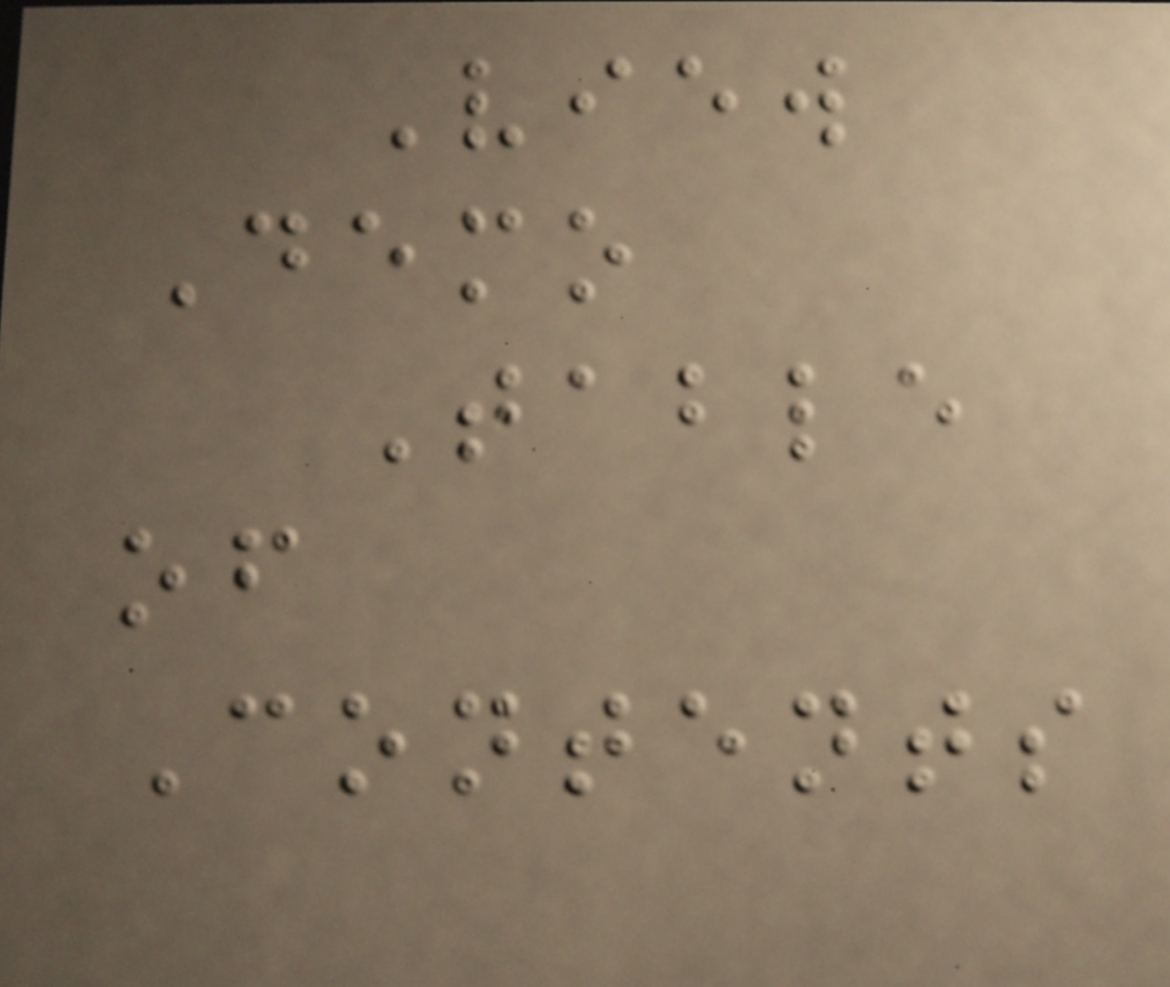View
Demo
Table
of
Contents
